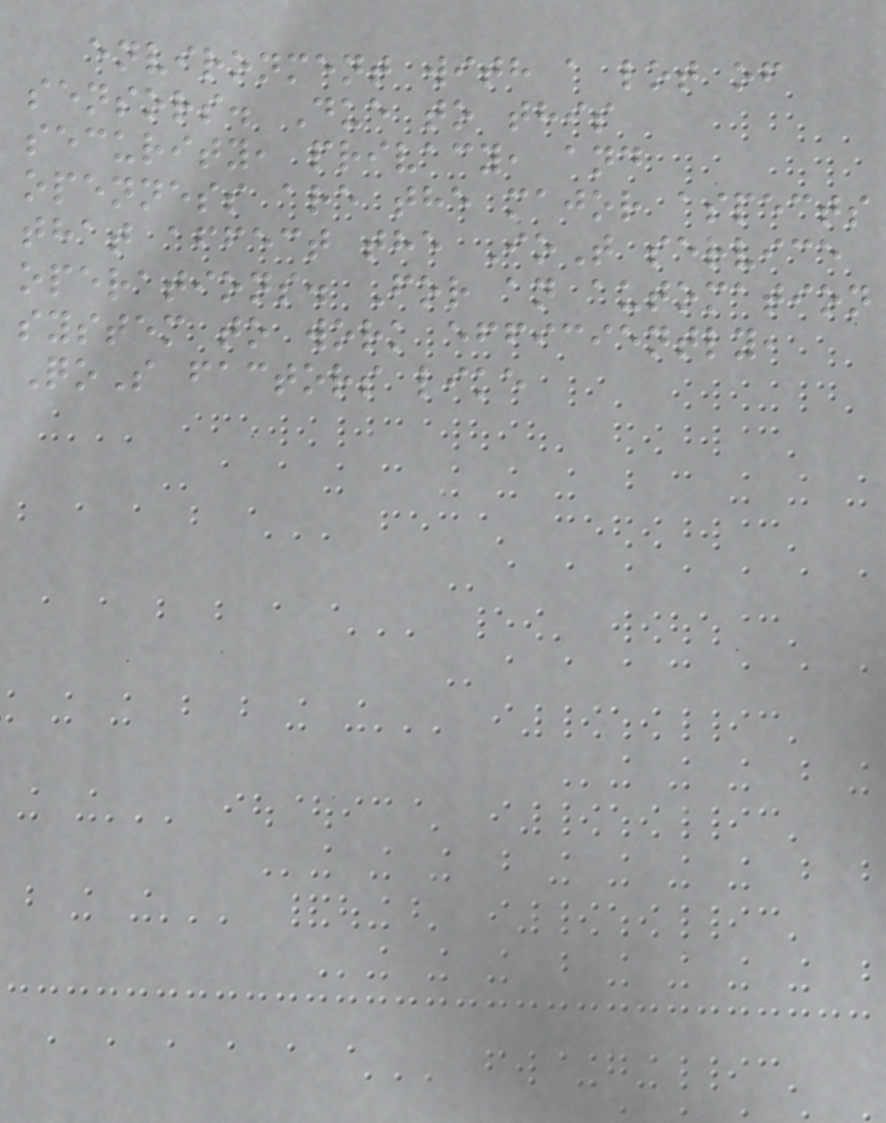environment with a lot of
sensors. Due to this
security, privacy, and
openness are the major aspects
that affect the IoT service
operations. For an automation
system to work efficiently,
QoS factors like
